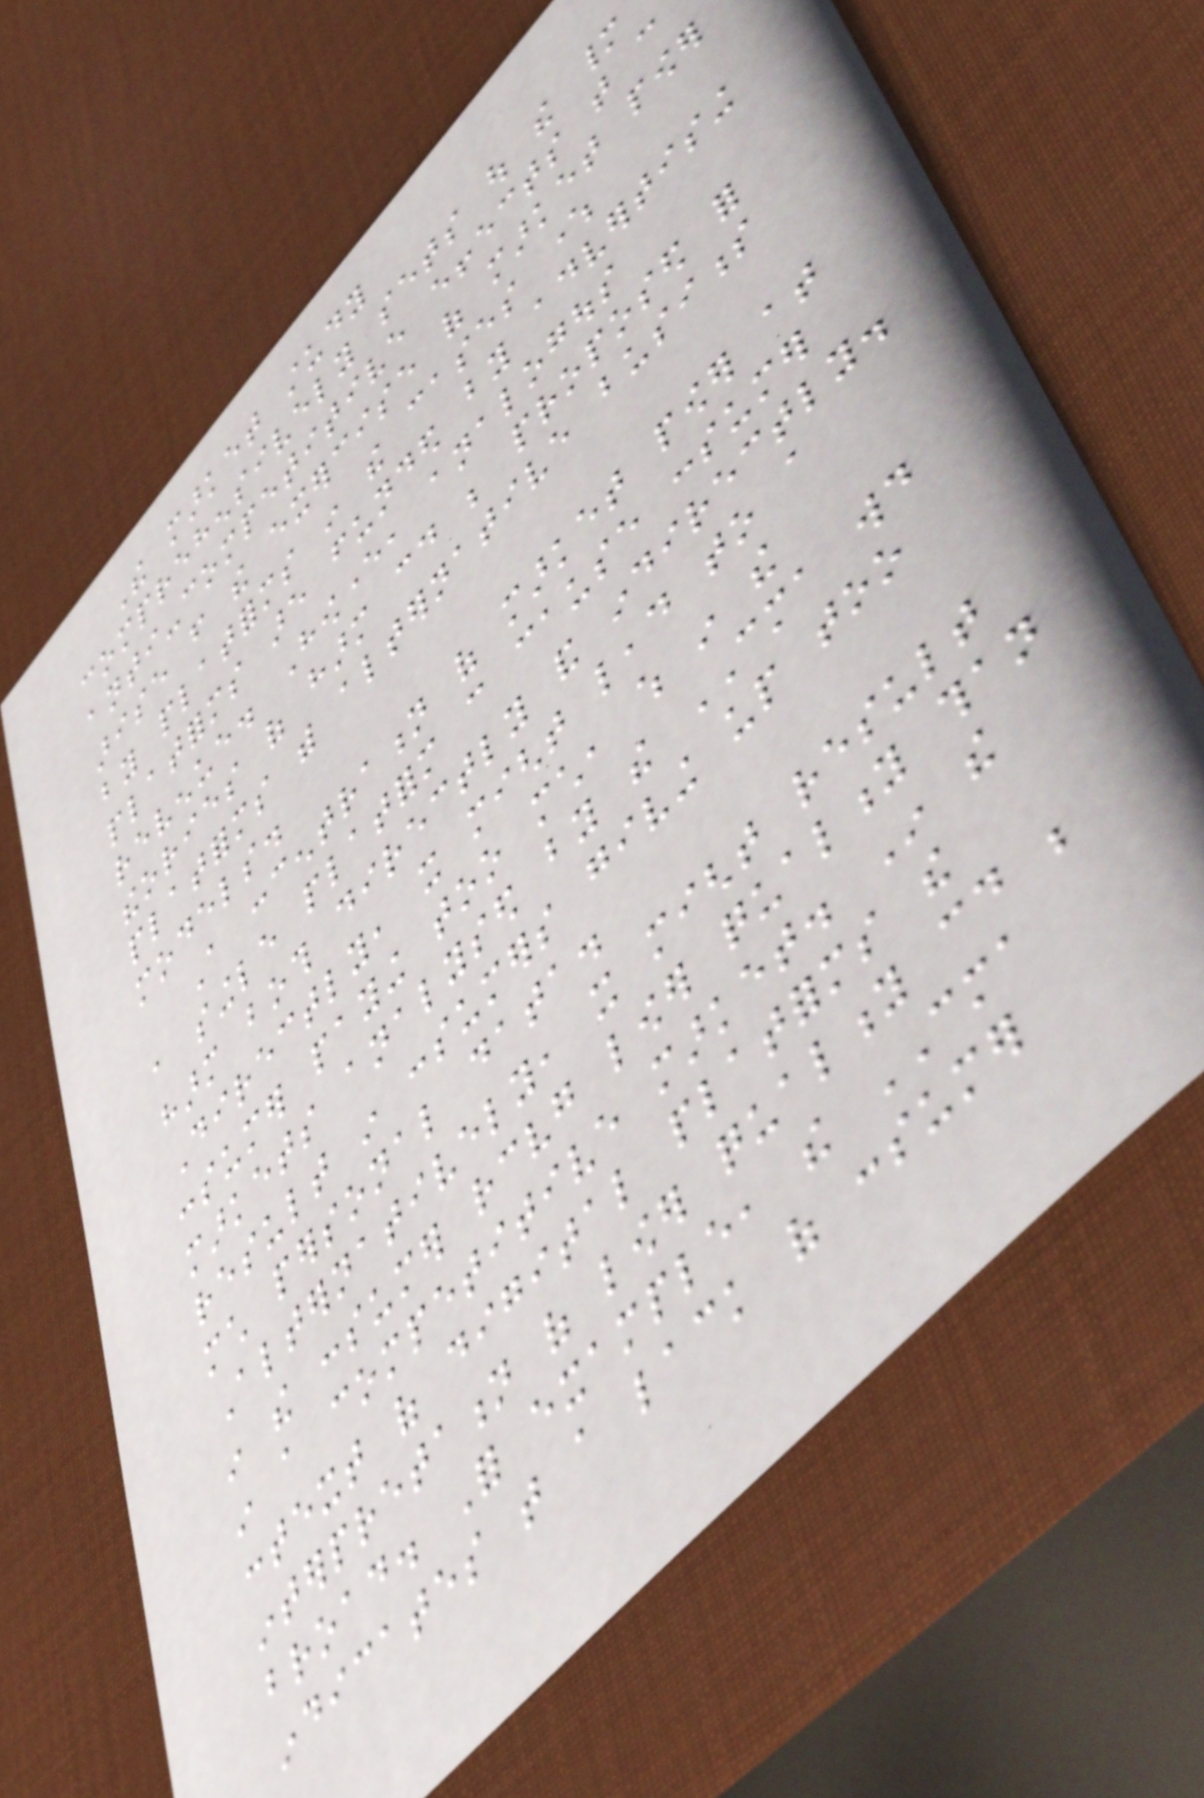The market study
comprehensively sets out the many
anti-competitive effects that can
arise from the exercise of market power
by platforms in the cases where
platforms are funded by advertising
revenue. However, analogous
theories of harm could be proposed for
platforms with alternative business
models.
A concentration of market power at
a single platform can cause consumer
harm both directly and indirectly.
Directly, it might lead to a
consumer paying too much, which in the
markets analysed by the CMA would
result in consumers giving up too
much personal data.
Alternatively, it might result
in the consumer receiving lower quality than
in a competitive market. In the
context of digital platforms the
interpretation of lower quality could be
broad. For example, the CMA
indicates that a lack of consumer
